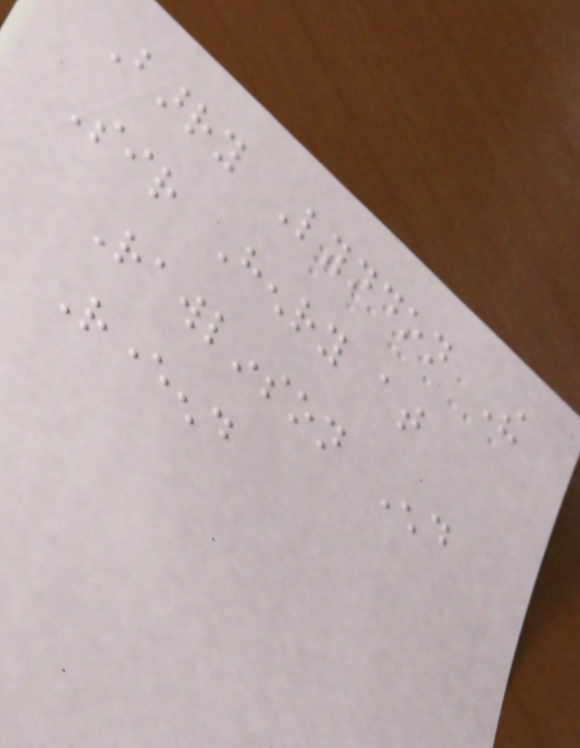Barry Lyndon The
Sir Henry at
Rawlinson End
Reverend
